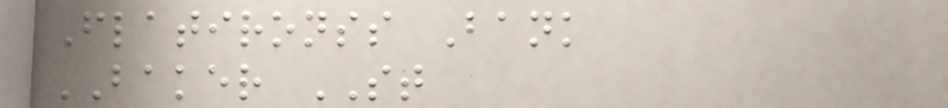Flatironss Bank
BAKER ST
